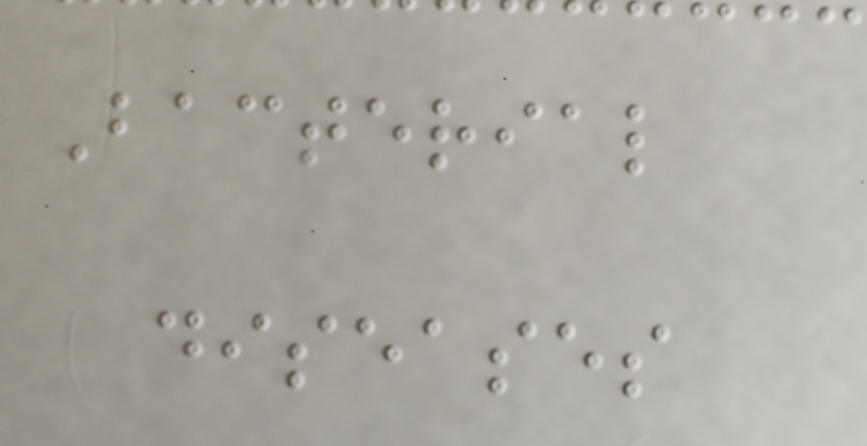Bacterial
diseases
